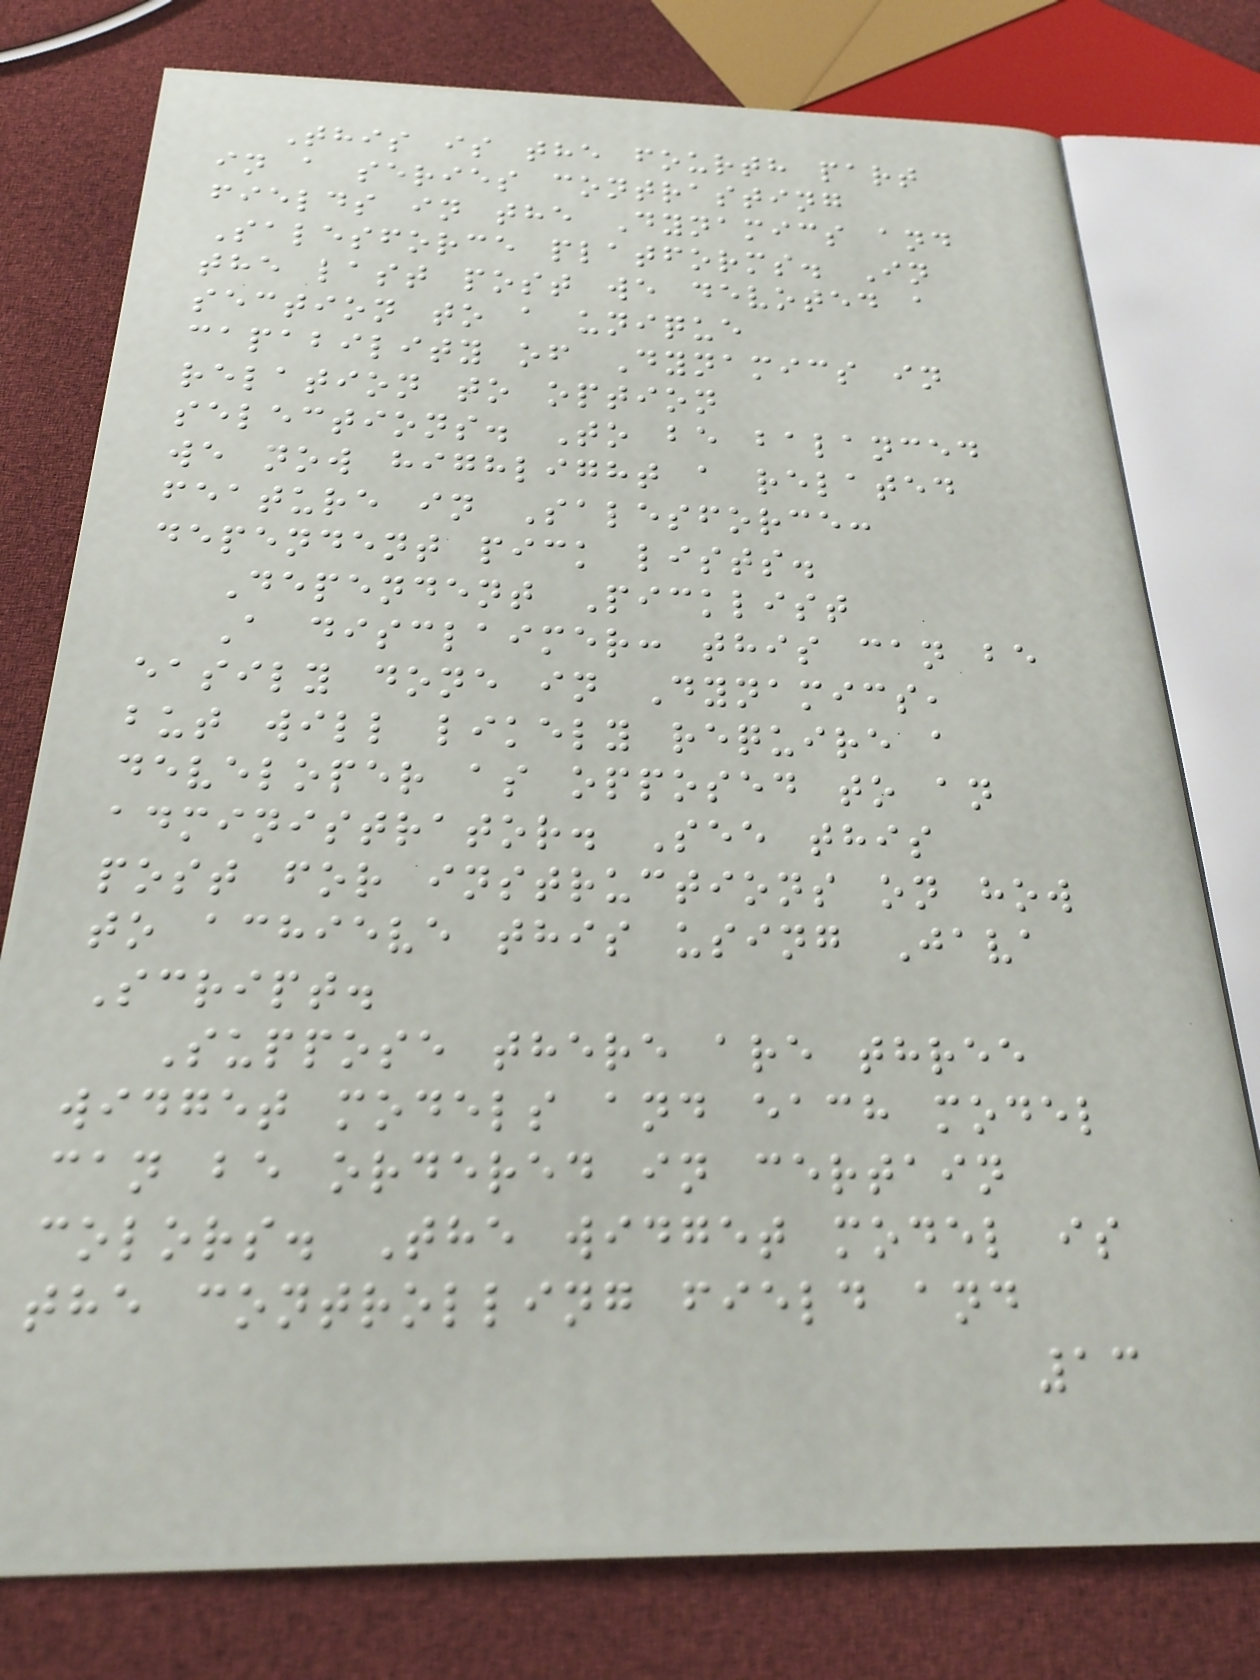This is the fourth part
in a series contrasting
fields in the Dynamics and
Salesforce platforms. In
the last post we devoted a
section to a unique
capability of Dynamics in
relation to option
selections. To be balanced
we now highlight a related
feature in Salesforce:
dependent pick lists.
Dependent Picklist
A disclaimer: this can be
easily done in Dynamics,
but will likely require a
developer as opposed to an
administrator. See this
post for instructions on how
to achieve this using Java
Script.
Suppose there are three
widget models and each model
can be ordered in certain
colors. The widget model is
the controlling field and
13
